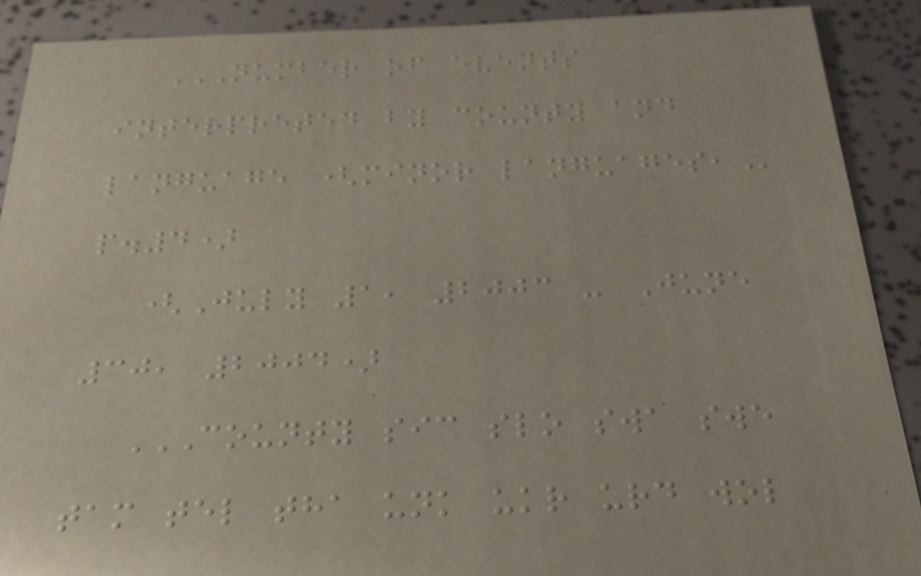NUMBER OF EVENTS
INTERPRETED BY COUNTY AND
LANGUAGE (MINOR LANGUAGES,
p.4)
(July 1, 2003 - June
30, 2004)
COUNTY SIC SLO SWA SWE
TAM TEL THA UNK UKR URD WOL
